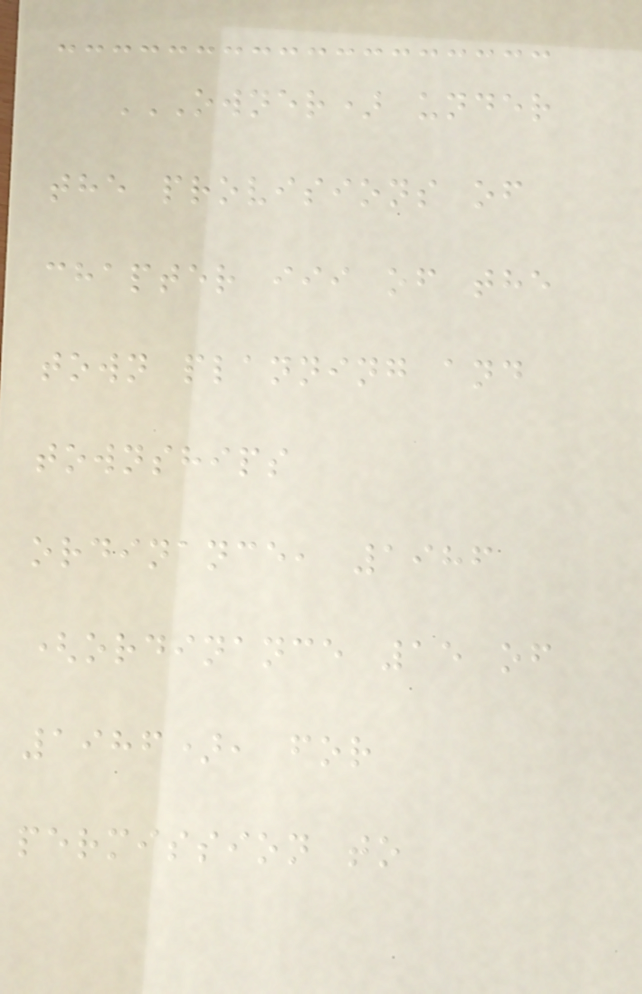OWNER) UNDER
THE PROVISIONS OF
CHAPTER III OF THE
TOWN PLANNING AND
TOWNSHIPS
ORDINANCE, 1986
(ORDINANCE 15 OF
1986), FOR
PERMISSION TO
